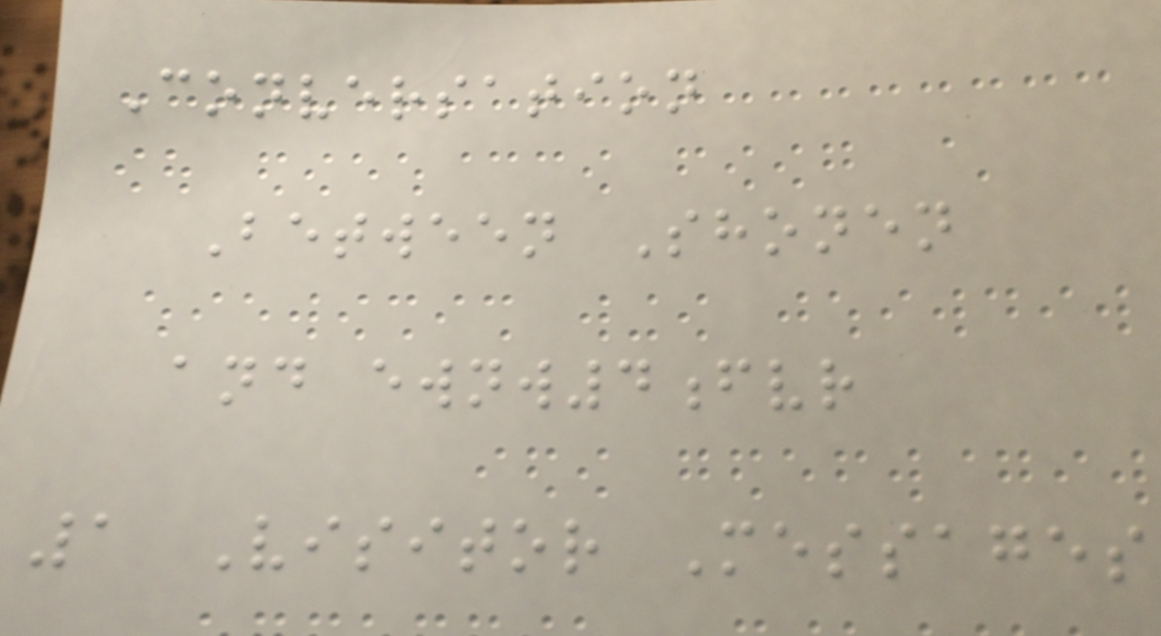Conversation
Between Shonen
and ewnw4fvr
1 Visitor Messages
